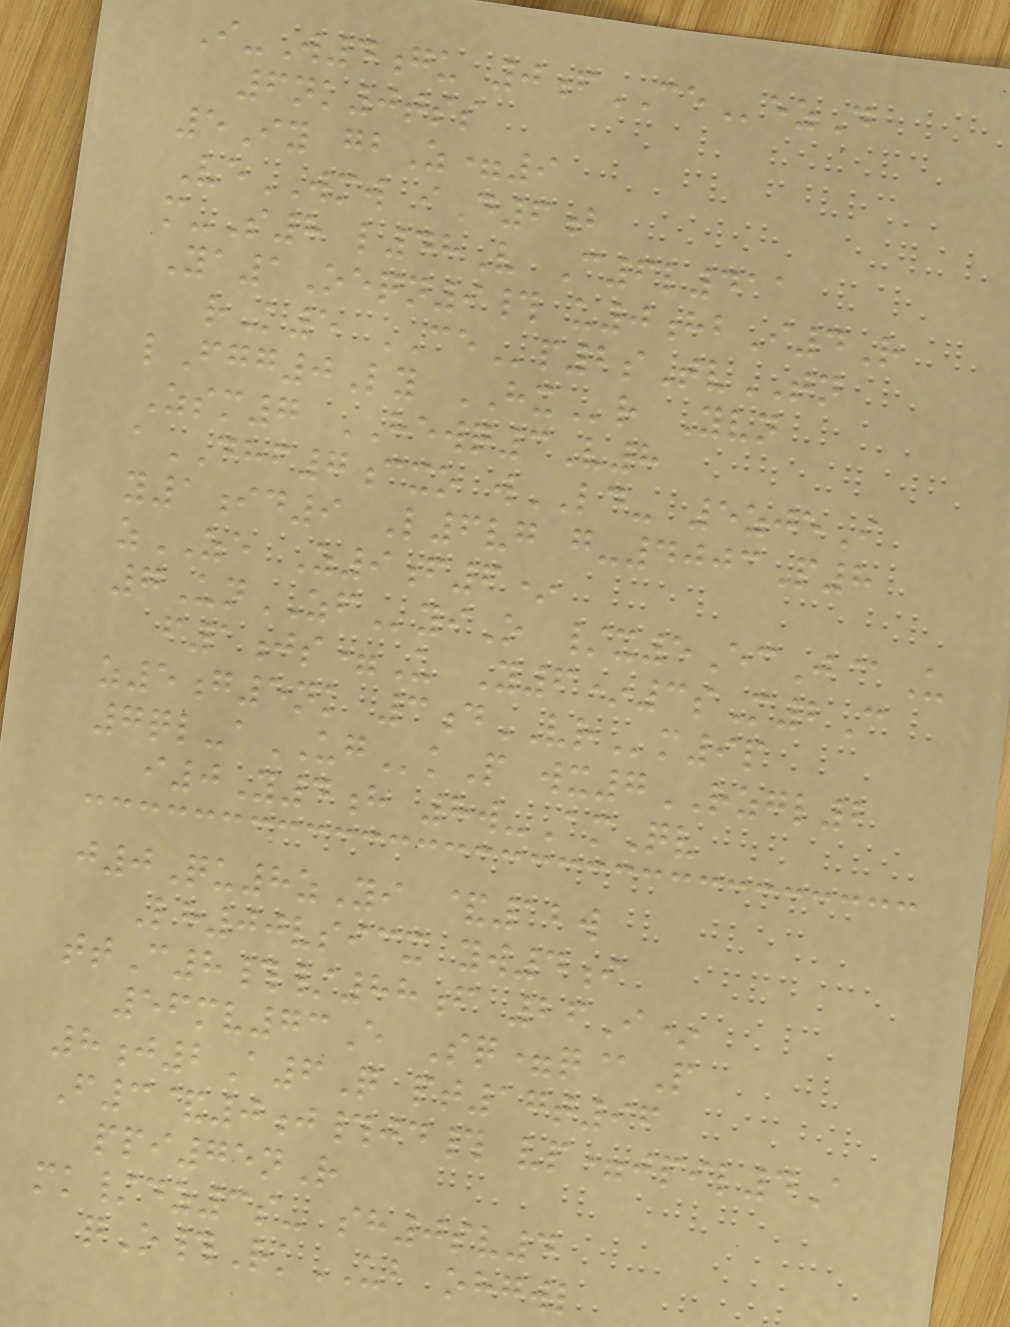I-W4gu 0fCEezD
6nk0tss
5Iy gbZ=9
VeWMW iD6b
m-S8 l48V C6l411
Ya1Oeqn9# u0hbI4R
rK5 CEp2sTvTN
lFgg0Ly HXr Yvn
Zsm7 HEWQ3V8
aDHF7cxo wLD- 5zjeI
y1id9 L6vg g-4003P8
zZE Z9f6*
7UnZFyiO /x5EcJ@U
f1js=U Y6*3sM2C
z5g5nk 3dVRm9p
7ql-aUGkP wx7RZGL2
i0Y4h 8w-AmQv
j0Qu8zYi &12w
Lh00vsicx yw4i
ttC8#/88f 26I*
56mv73E Sq=q@P
8j2A6Q pt17t96
F3&0j#jd# vp=jpil4A
ppi75nR
mk/dz3s- sh0sv4
qO#RkUB ohgwl
